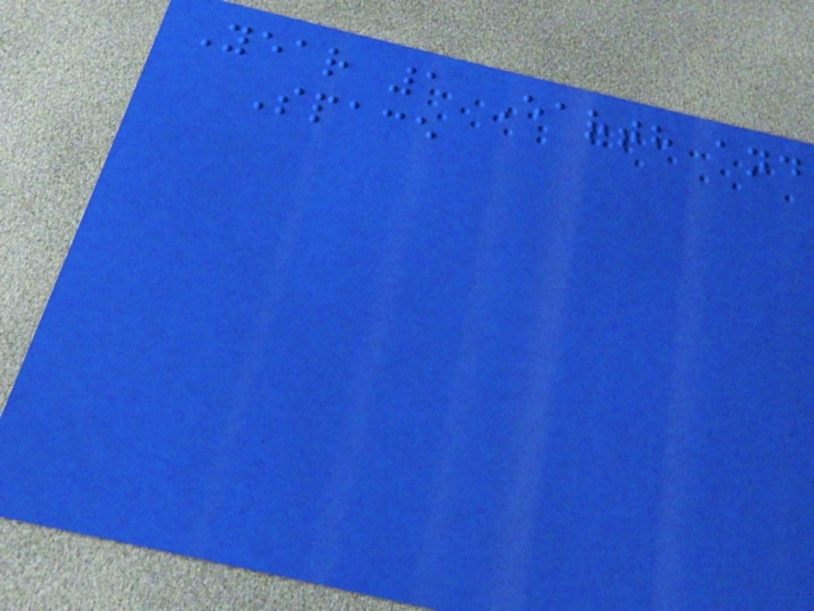Year 1 Earth and
Space
